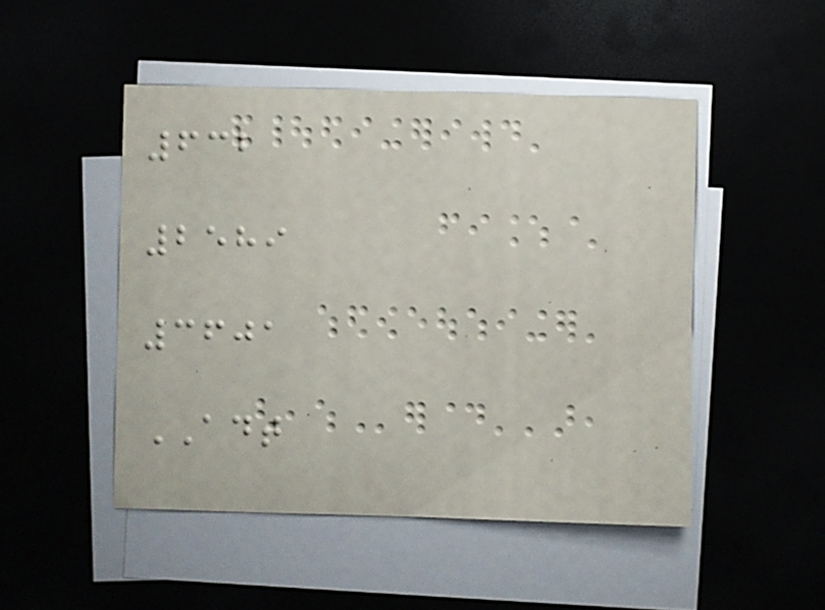632
2589
3601
ADT
